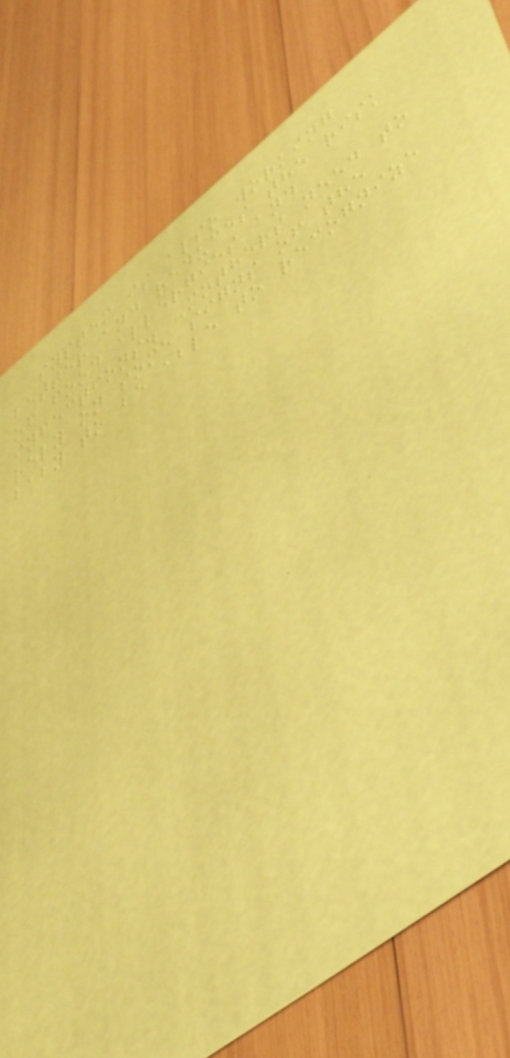system is also working
better and reduces the risk
of food allergies and
infections. Mothers need to
rely on some signs of the
baby to be able to recognize
